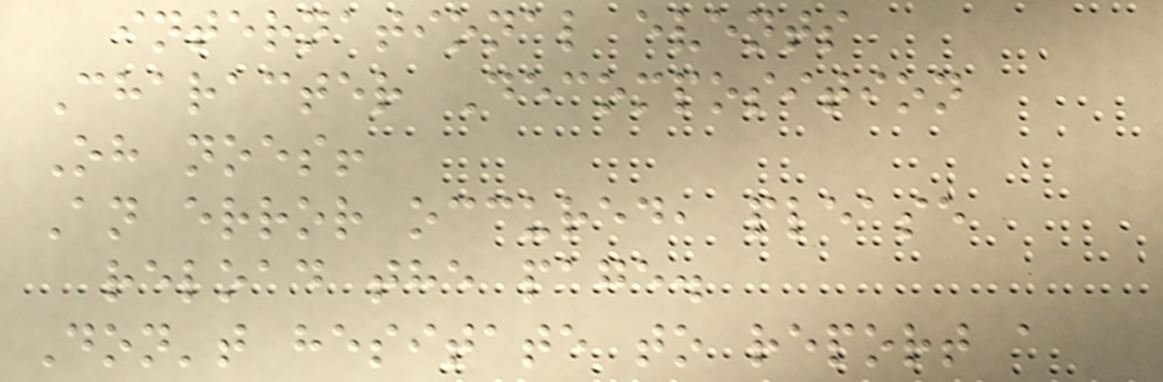international events
Character Decomposition
Oh noes!
An error occured, please
reload the page.
Don't hesitate to report a
